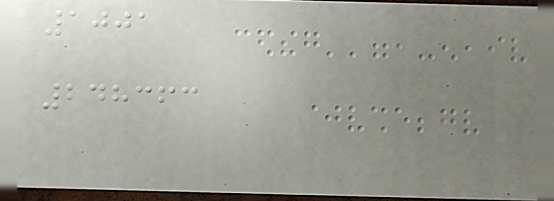1001
248363
